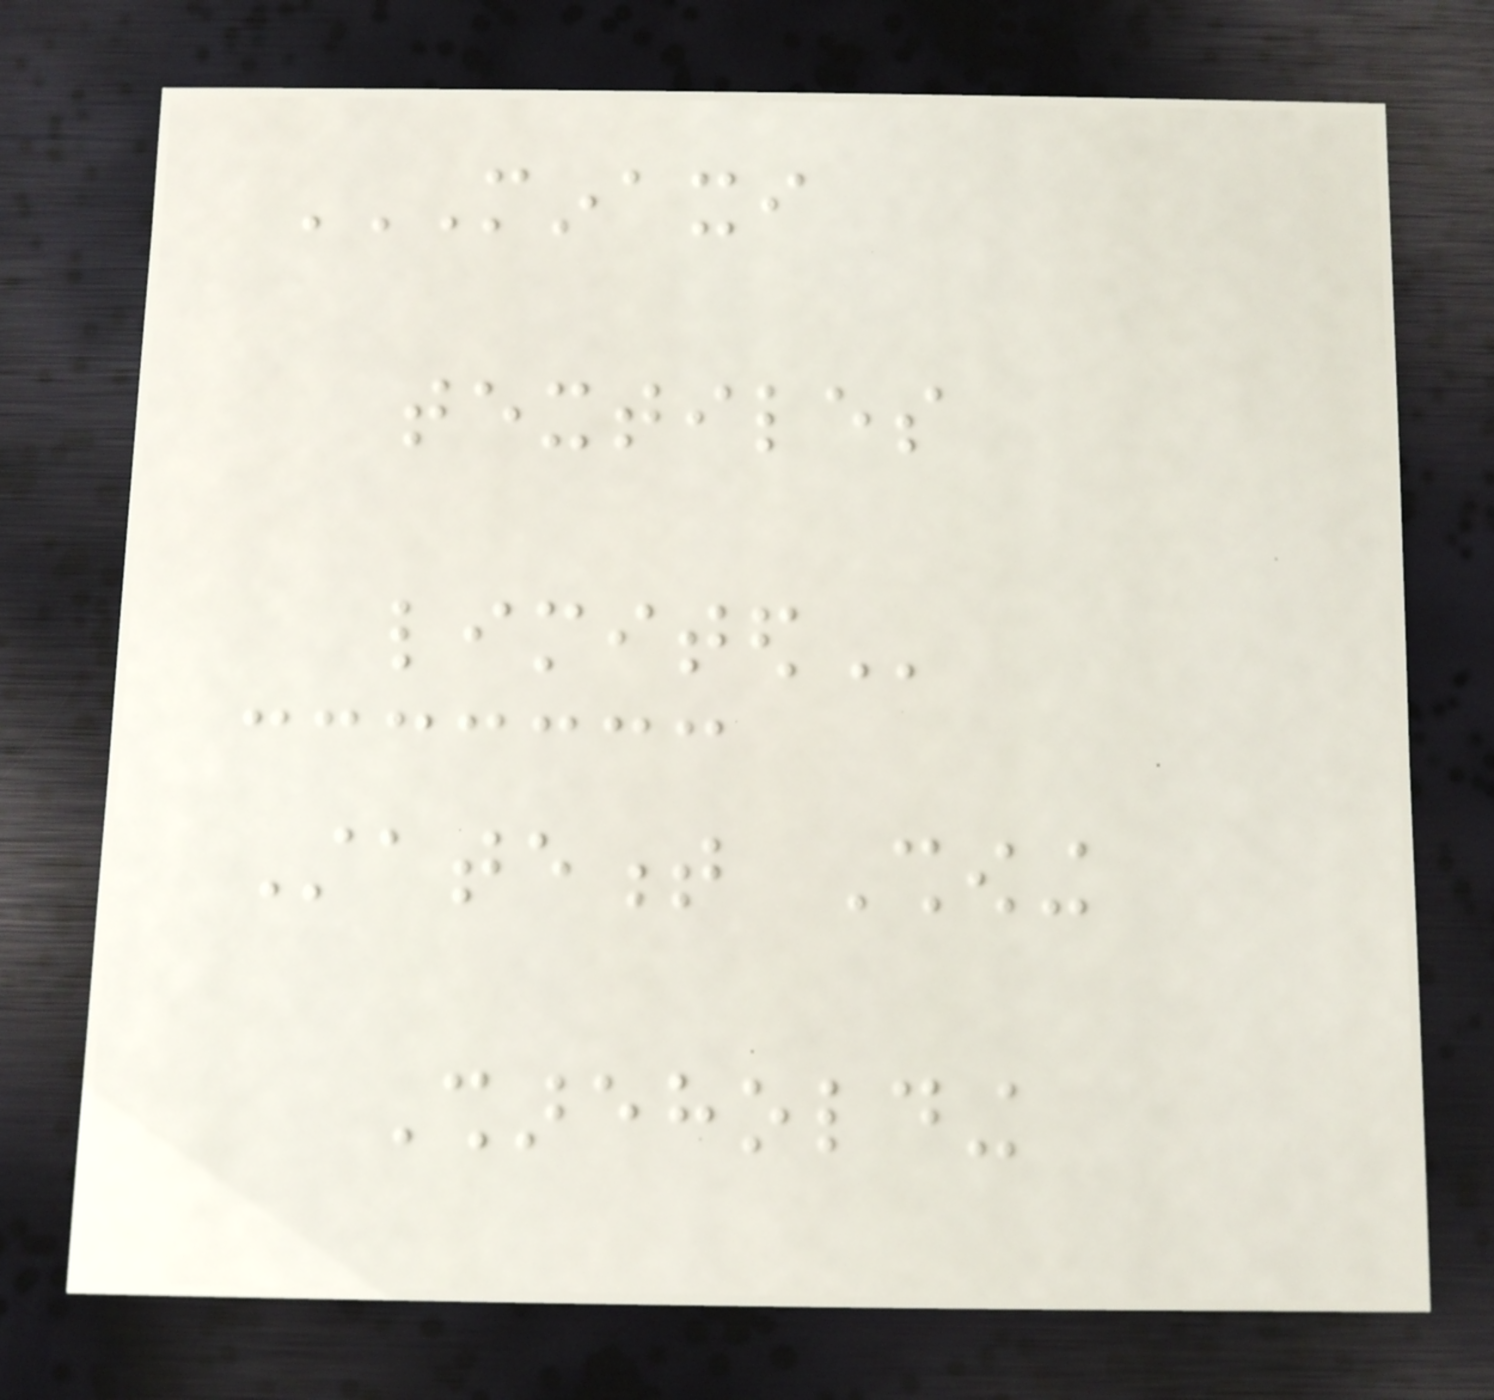MINAXI
TEXTILES
LIMITED
Statement Showing
Shareholding
